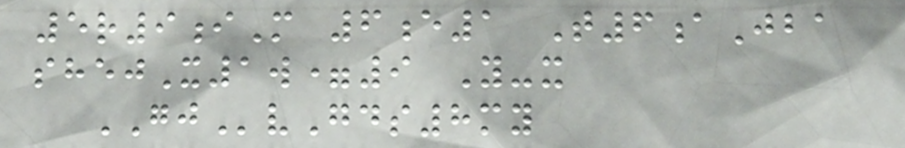5r9iM 6e1 T6aJba
shejX1w=9 Y-x
GJvGds8my
